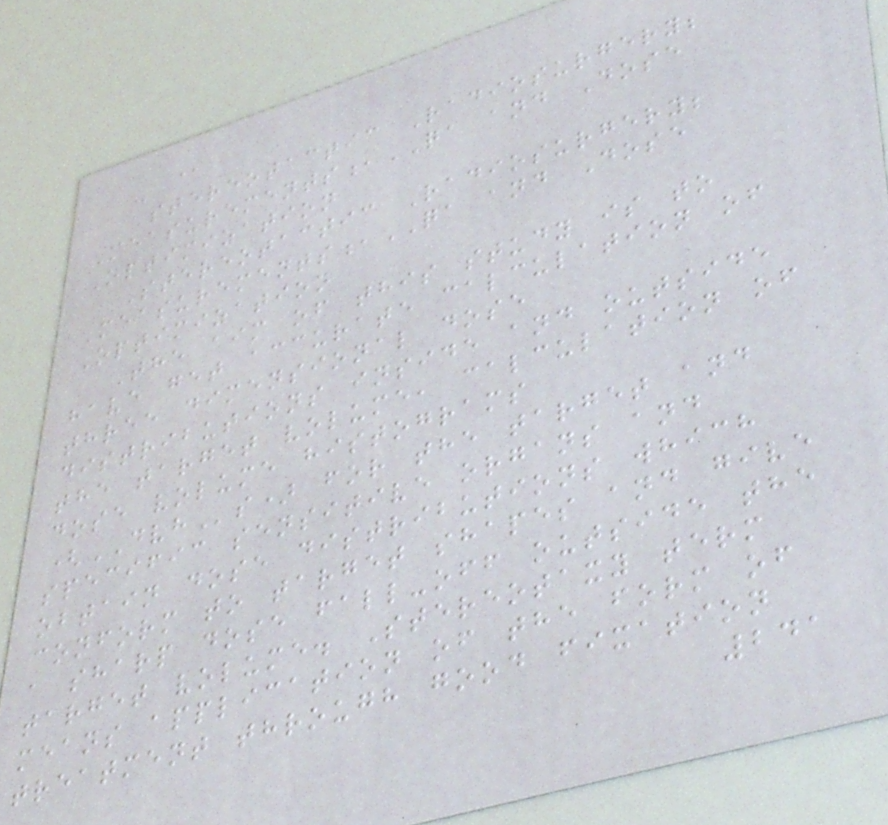- @
Stereotactic Radiosurgery;
Measurements,QA and Dose
Optimization
Stereotactic Radiosurgery;
Measurements,QA and Dose
Optimization
The aim of this study is to
have get accurate calculation of
three dimensional dose
distributions inside and outside
the target volume, calculation of
dose volume histograms
(DVHs) for the target and
specific sensitive organs and
obtain dose distributions which
conform to target shapes and give
a sharp dose fall-off outside the
target volume. Stereotaxy term
means application of the form of
treatment through good fixation
241
